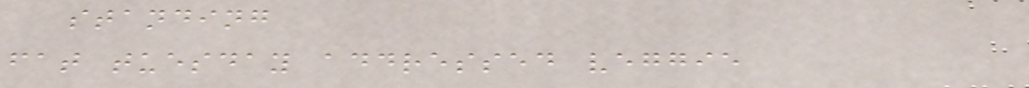standing
fat tuesday addressed veggie
